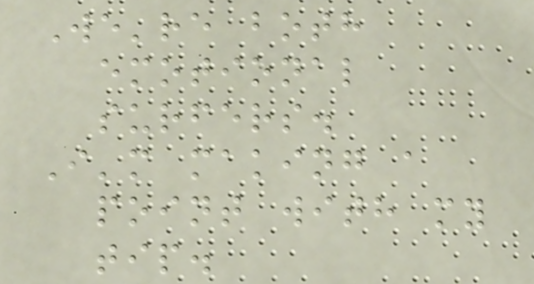We're both
emotional
surfers.
I'm making a
point with my
tip.
